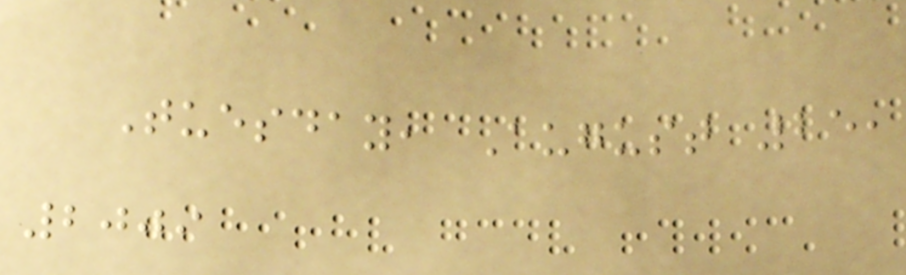Tuesday, August 25,
2009
